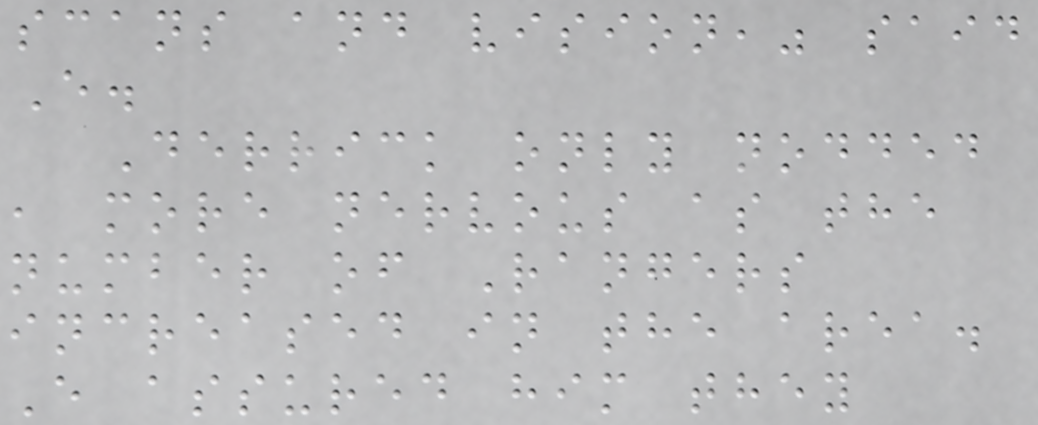scans and vision," said
E.
Derrick only nodded
, more nervous as the
number of Rangers
increased in the area.
E assured him they
